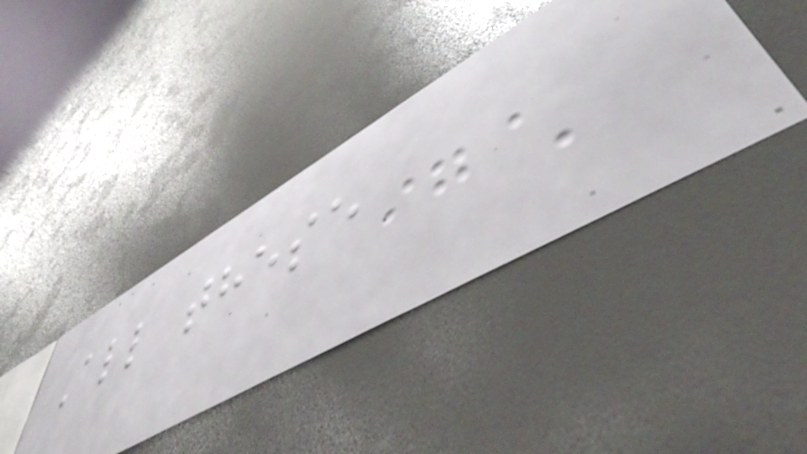All these
